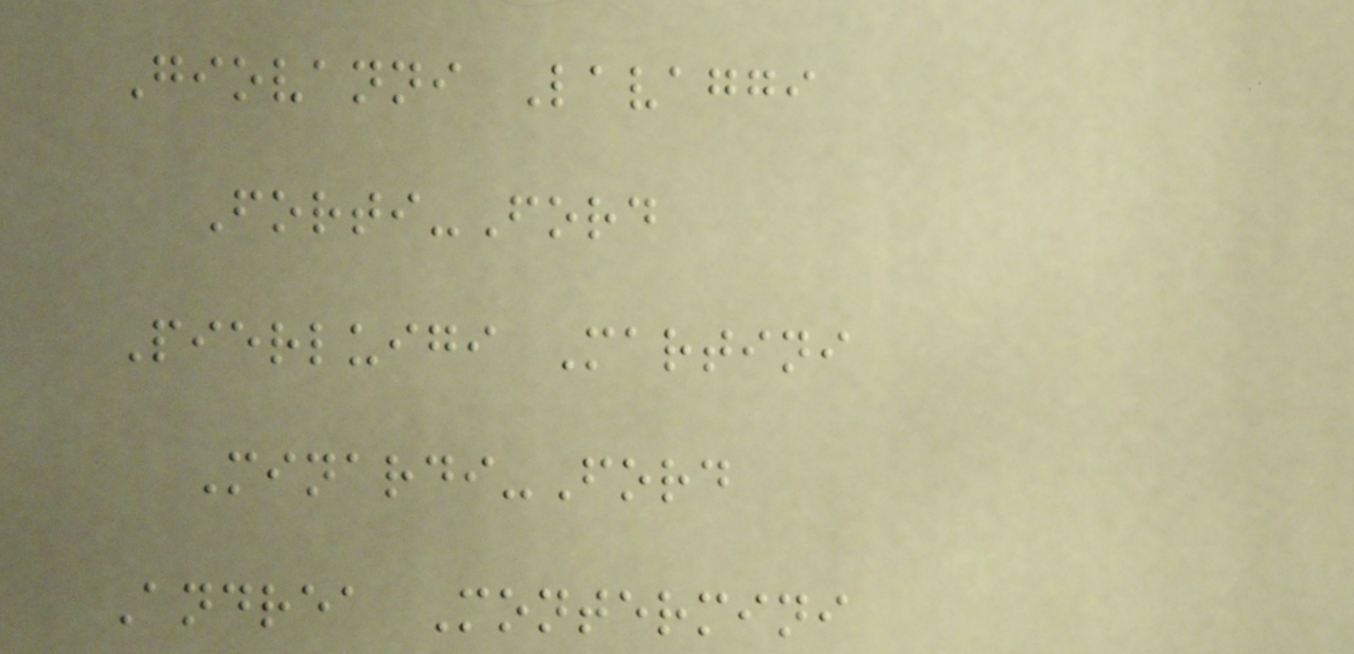Giovanni Lavaggi
Forti-Ford
Pierluigi Martini
Minardi-Ford
Andrea Montermini
